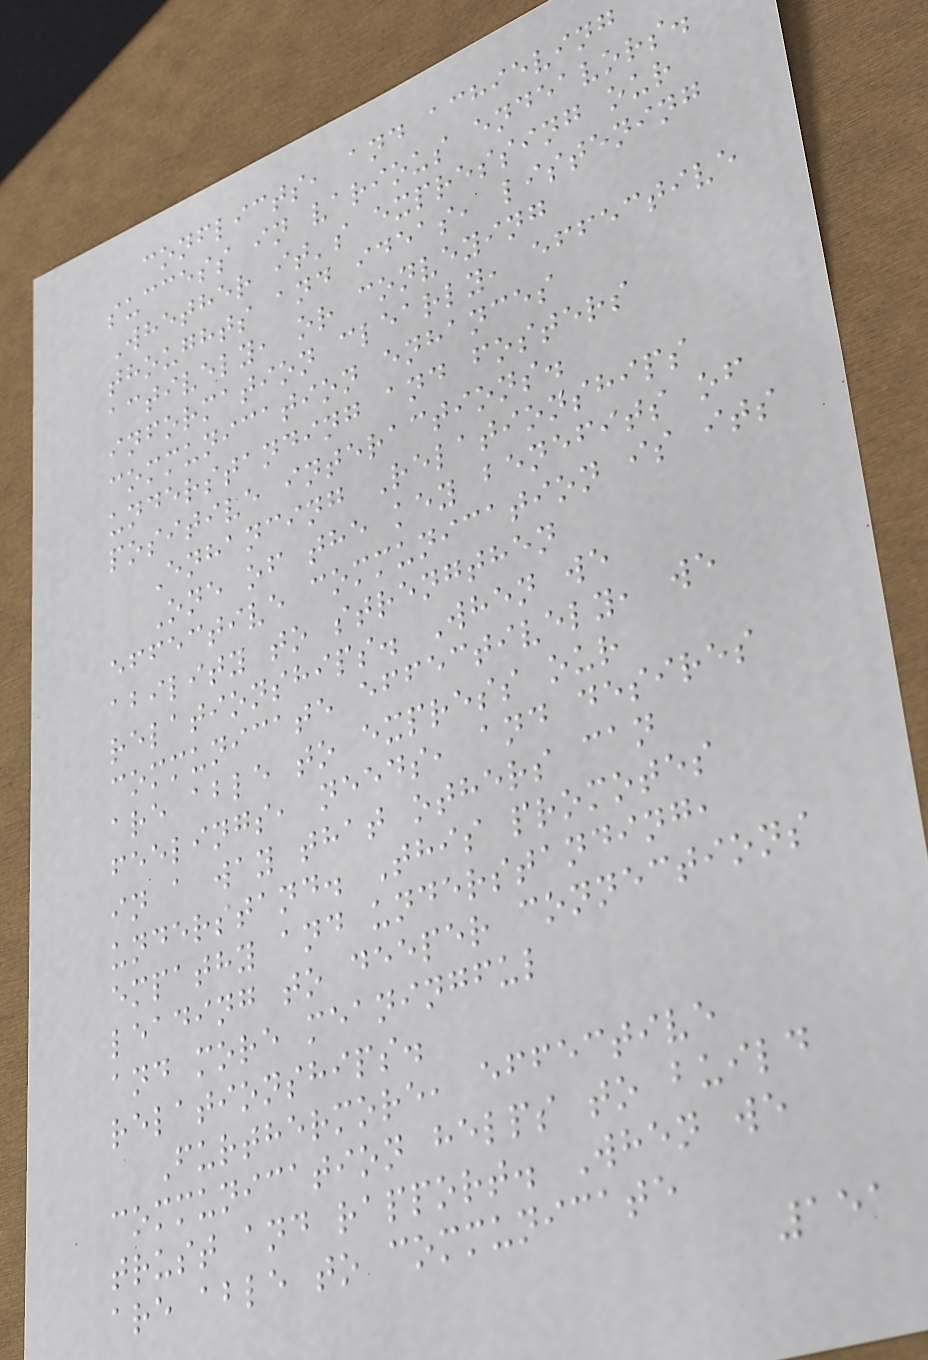conflicts, and achieving
success in various endeavors.
Whether it's expressing our
thoughts and ideas, listening
actively, or conveying
information clearly, effective
communication enhances
understanding and fosters
positive interactions.
Enhancing Relationships
One of the key benefits of
effective communication is its
ability to strengthen
relationships. When we
communicate effectively, we
are able to express our
feelings, needs, and desires
in a way that others can
understand. This promotes
empathy and understanding,
leading to deeper connections
and more meaningful
relationships.
Furthermore, effective
communication helps to build
trust and rapport. When we
are able to communicate
151
